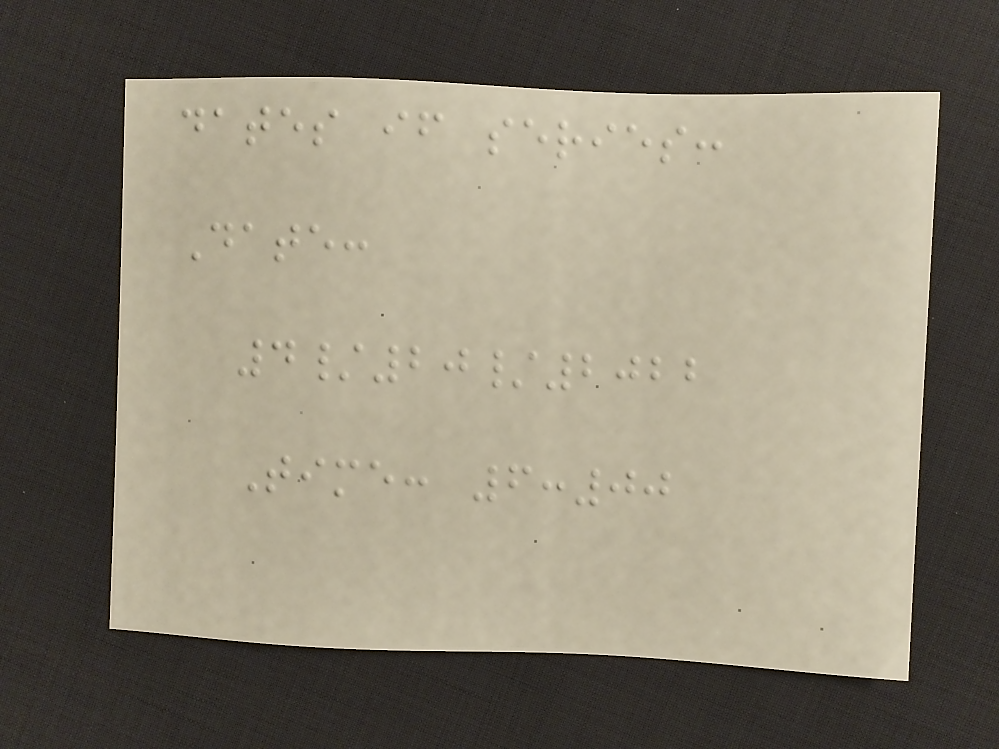dates if series:
Date:
4/20/2022
Time: 6:00
